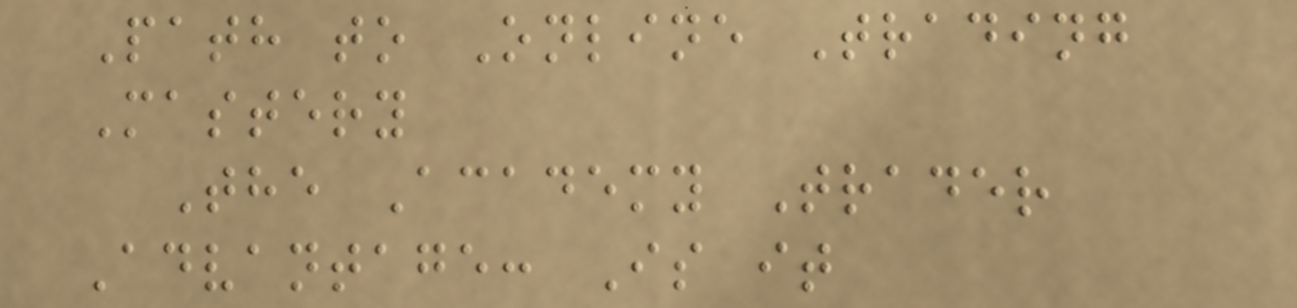Path to Online Trading
Mastery
The Academy Trader
Advantage: Is it
